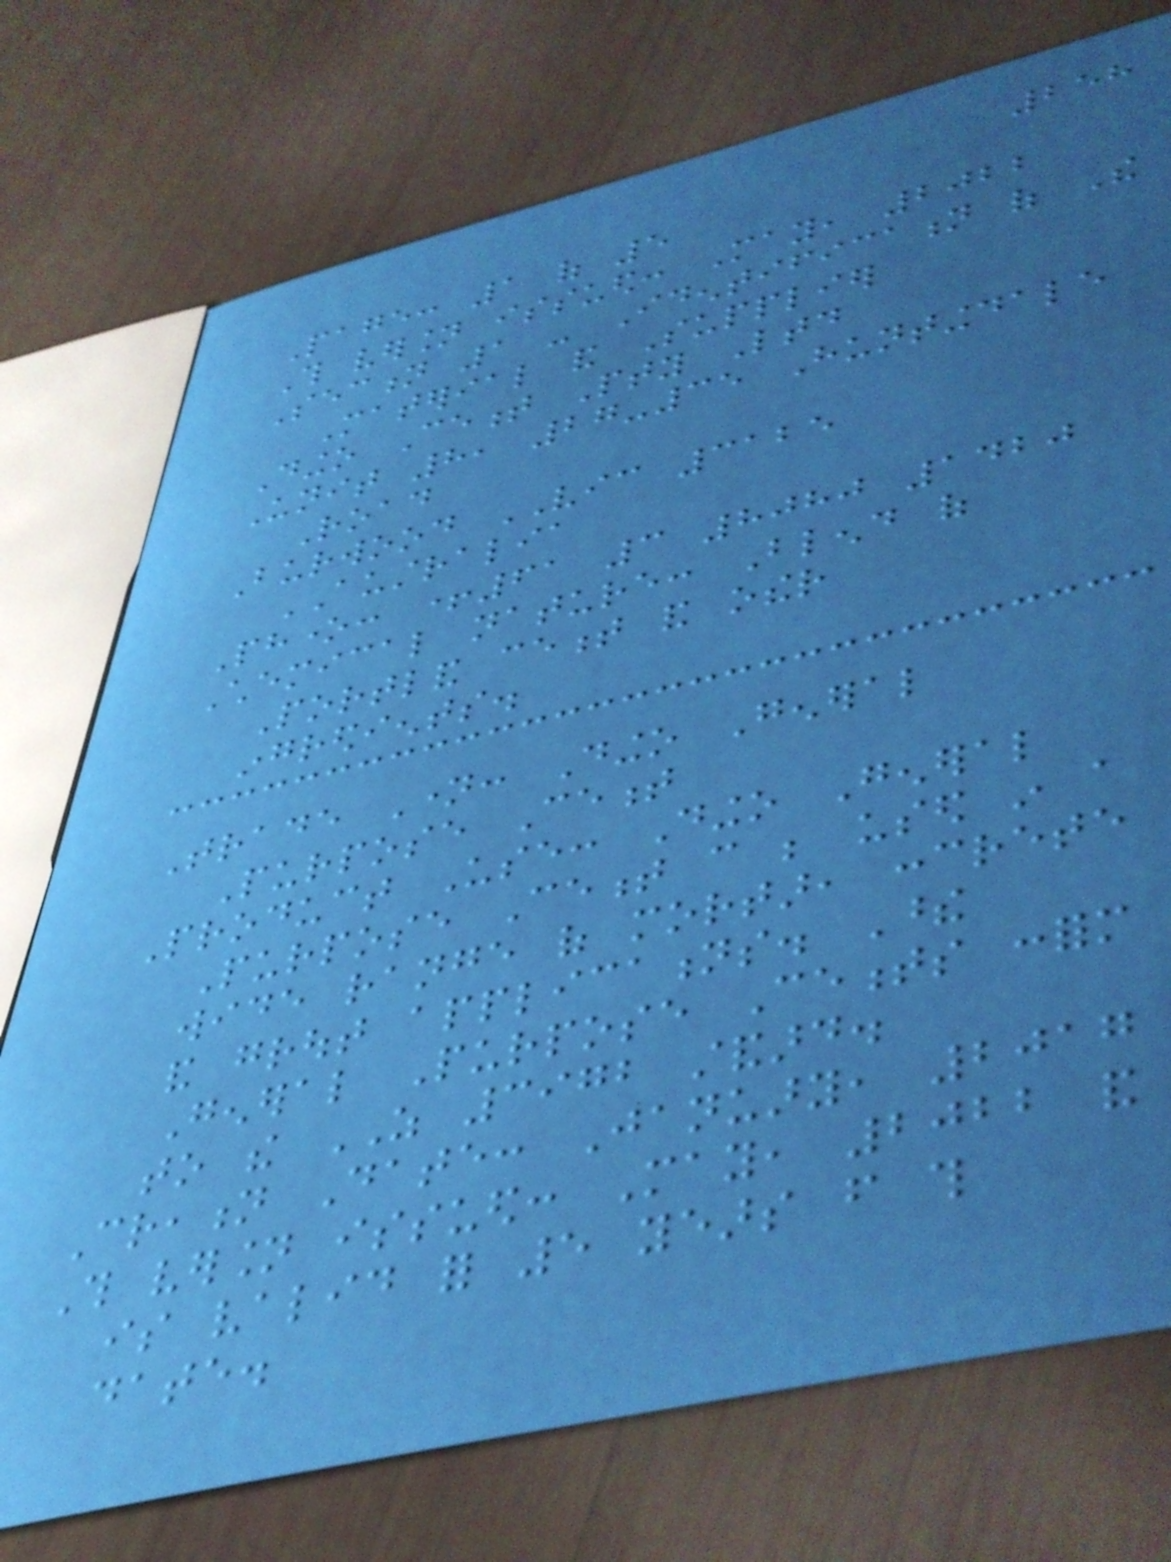258
Page: 1 of 5
This version issued: May, 2022
Section 1 - Identification of The
Material and Supplier
Dingo Cement Pty Ltd
Unit 8, 27-35 Huntingdale
Road
Burwood VIC 3125
AUSTRALIA
Phone: +61 3 8080 1420
Chemical nature: Blend of
Portland cement and other
ingredients.
Trade Name: Dingo General
Purpose Cement
Product Use: Dingo General
Purpose Cement can be used in a
wide range of mortar, concrete
and grout applications. These
General Purpose Cements conform
to the AS 3972 standard.
Creation Date: January, 2017
This version issued: May, 2022 and
is valid for 5 years from this
date.
